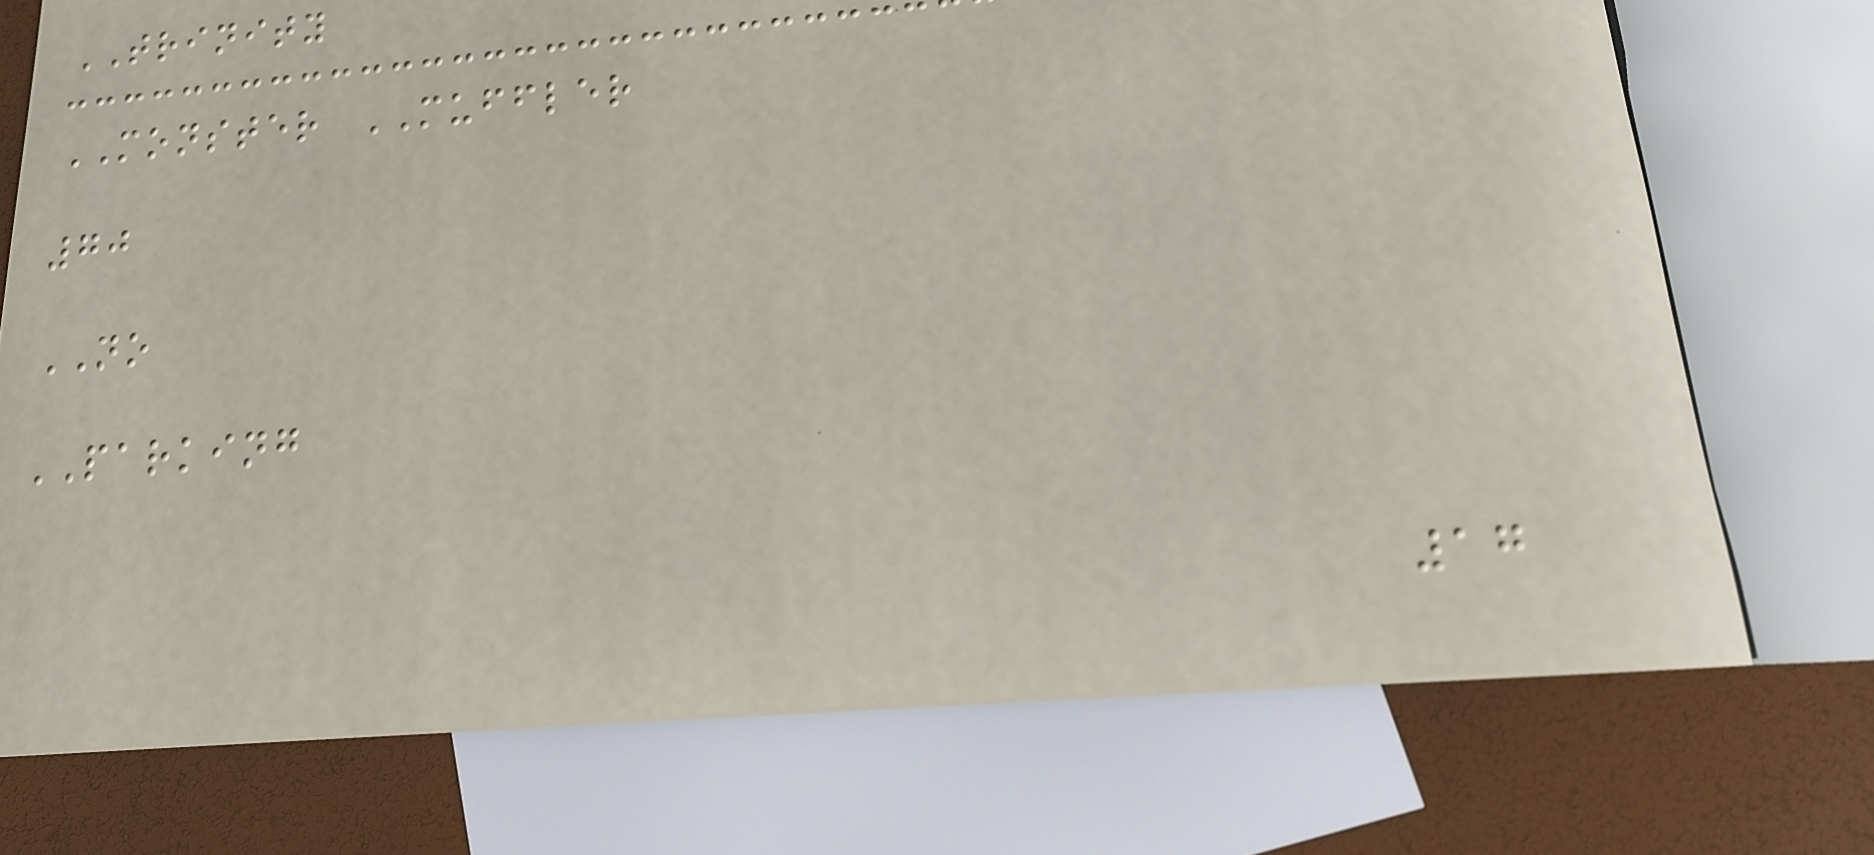TRINITY
MONSTER MUFFLER
70
NO
PARKING
17
